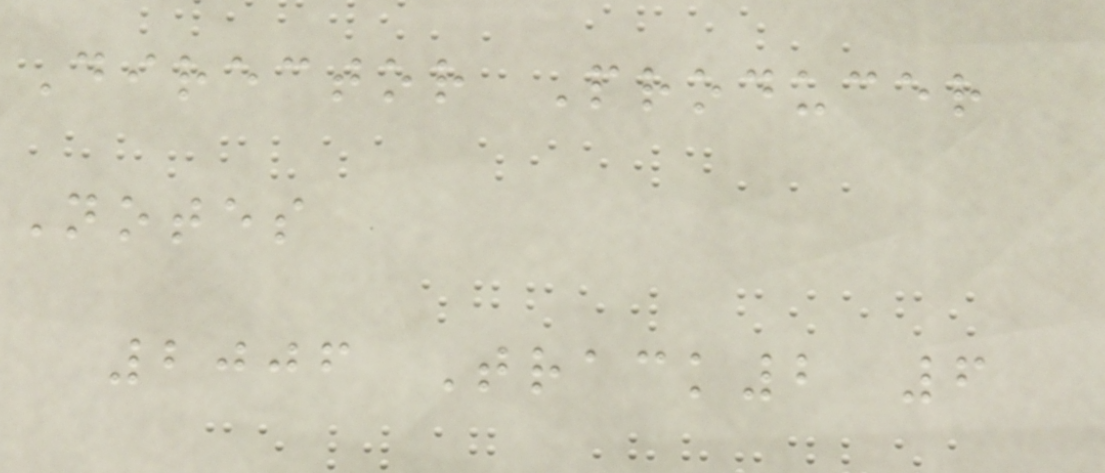Director Producer
Notes
2006 Track2 6
